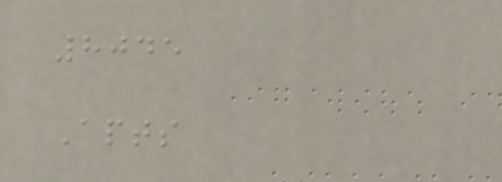8045
Apts
